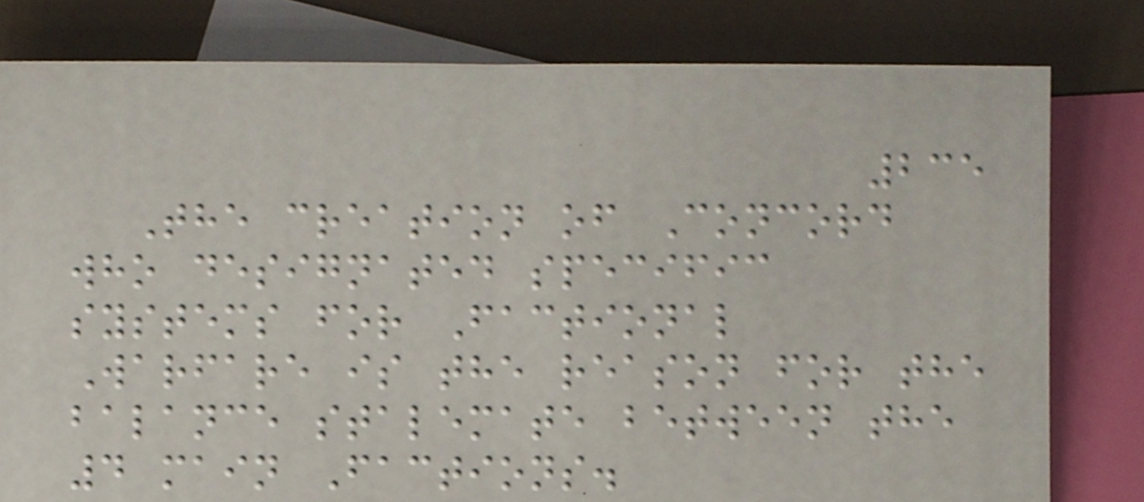235
The creation of Concord
who designated specific
systems for Factional
Warfare is the reason for the
balance stalemate between the
4 main Factions.
